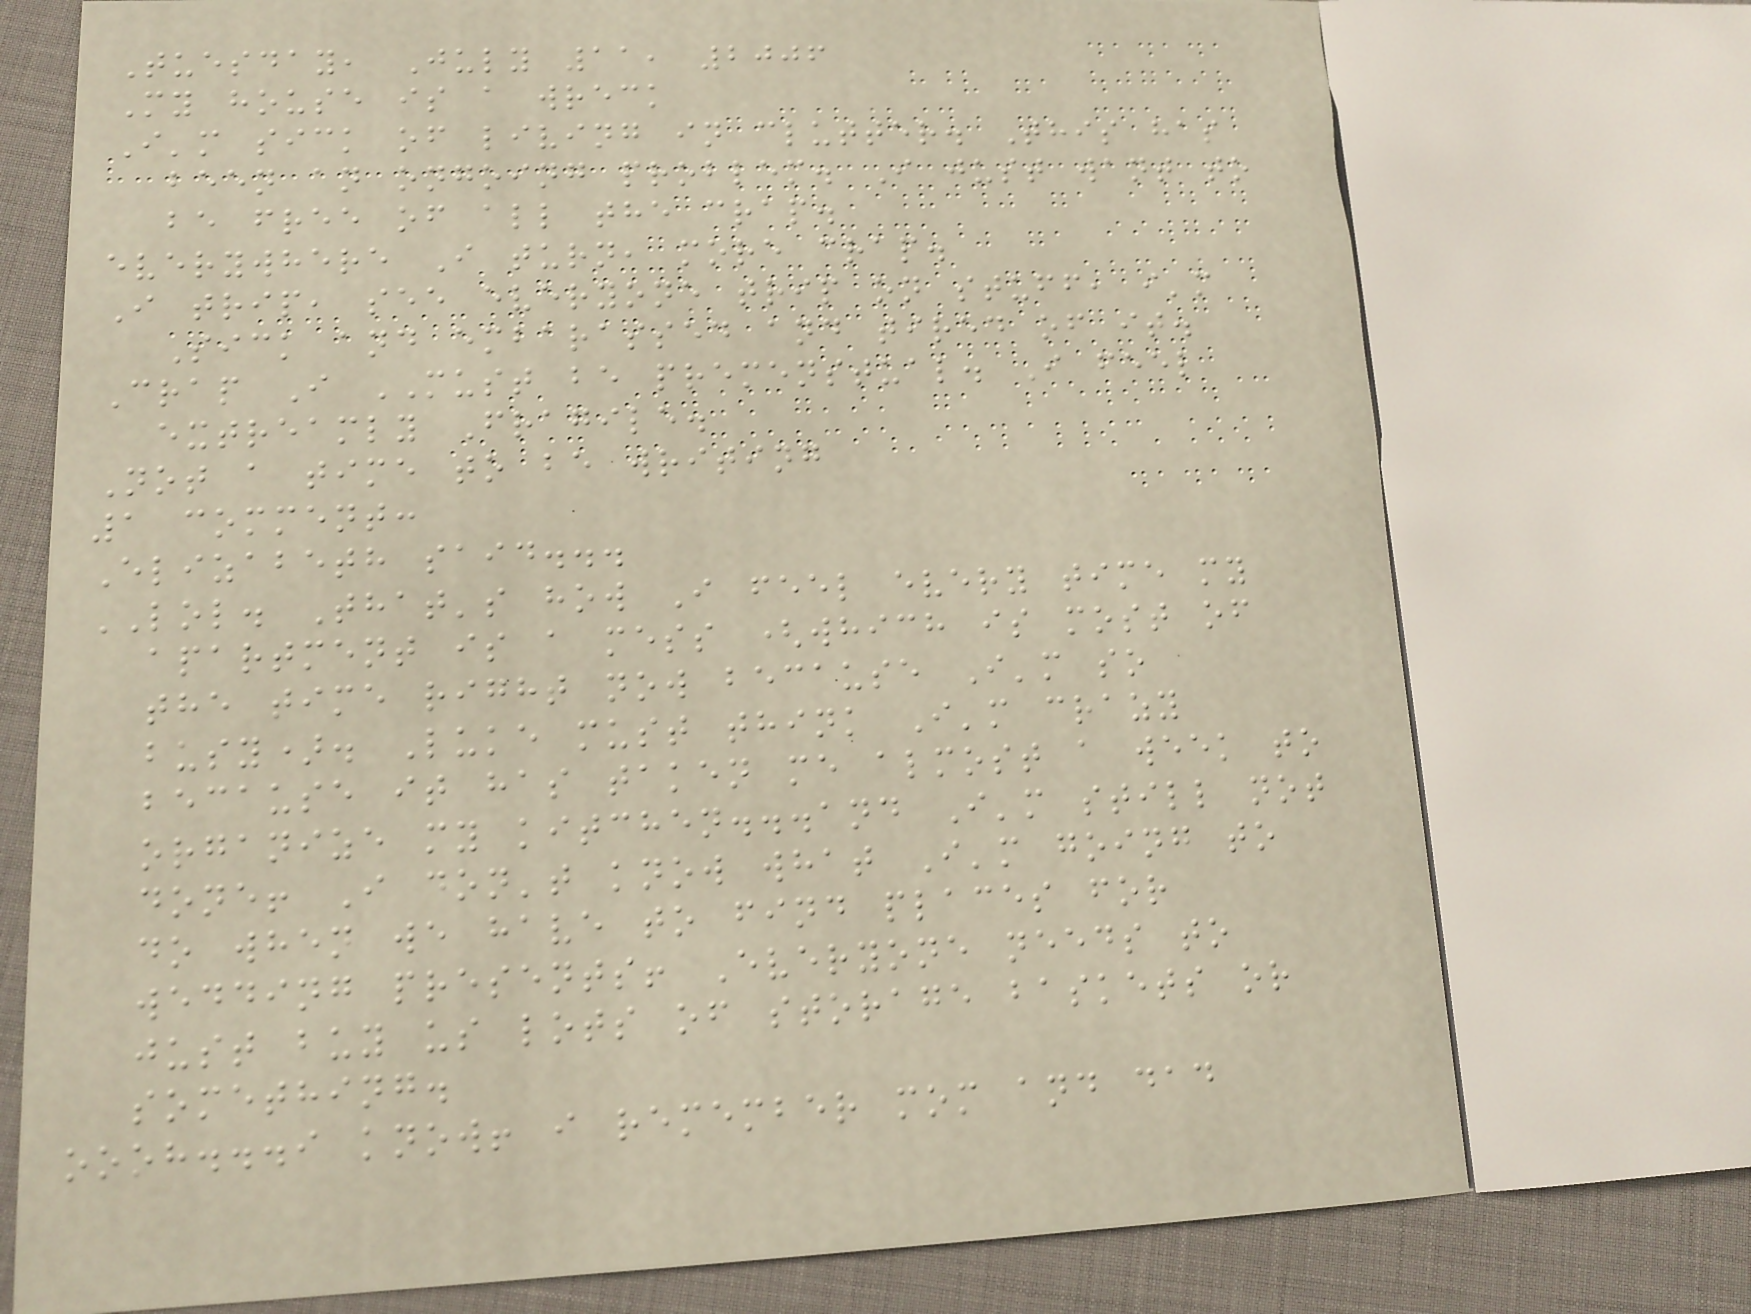Tuesday, July 11, 2006
My house is a wreck
I'm sick of living in clutter. This has
been an ongoing problem. I just want to
be free of all the crap.
everywhere I turn, more crap.
I trip, see everyone trip on stuff, i'm
Sick and embarassed and tired of it.
Crap I MUST be premenstual. I feel
extreamly Fragile.
Not a time to be writing
1 comment:
Elizabeth said...
LOL. That's how I feel every time my
apartment is a mess (which is most of
the time right now because I'm so
busy). Luke must think I'm crazy
because it has taken me almost a week to
organize my kitchen...and I'm still not
done! I don't know what I'm going to
do when we have to find places for
wedding presents! Everyone needs to
just buy us lots of storage baskets or
something.
oooh...i know! i remember mom and dad
